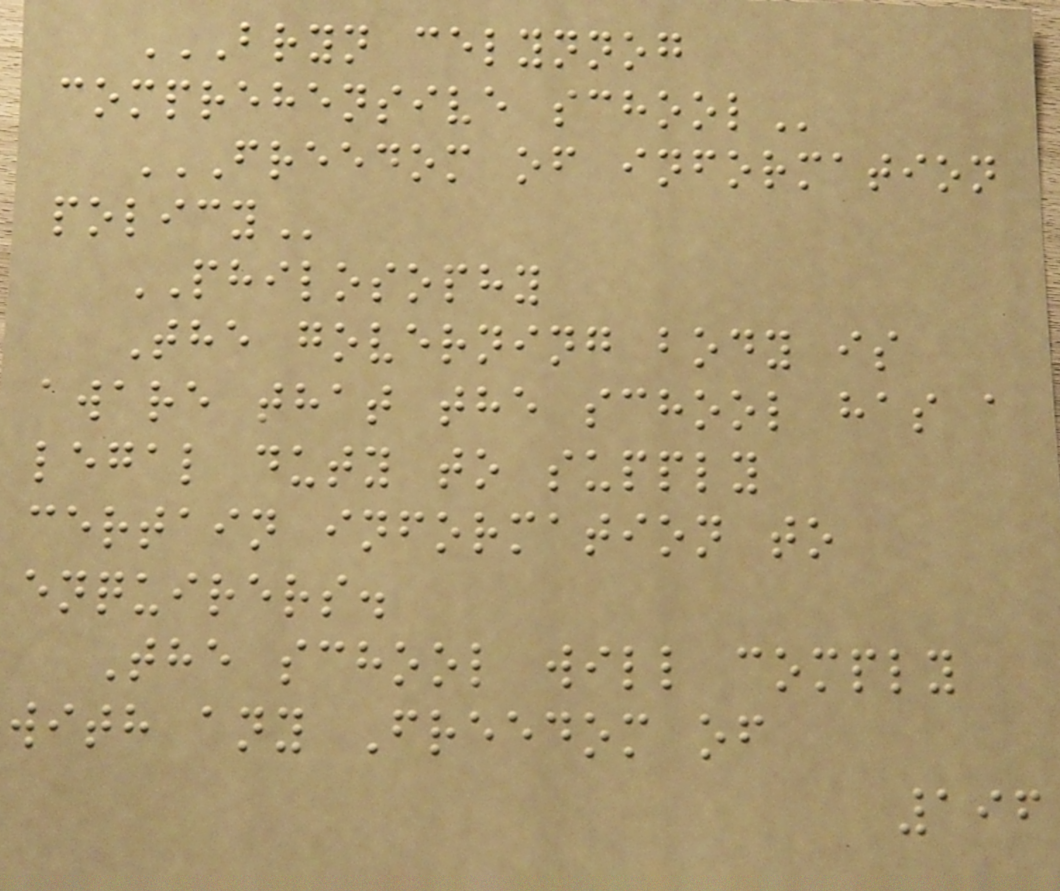BRYN CELYNNOG
COMPREHENSIVE SCHOOL
FREEDOM OF INFORMATION
POLICY
PHILOSOPHY
The governing body is
aware that the school has a
legal duty to supply
certain information to
enquirers.
The school will comply
with any Freedom of
196
